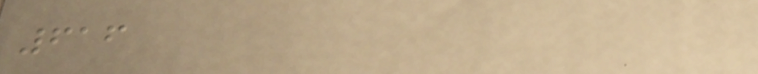616
